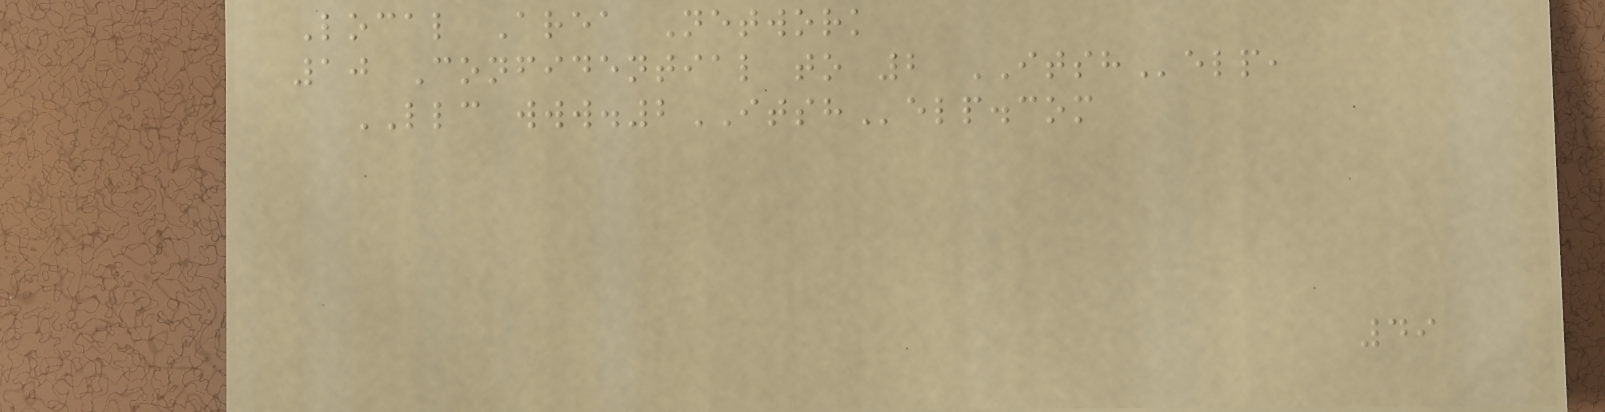Local Area Network
10 Confidential to 2 ITSHelp,
LLC www.2ITSHelp.com
49
